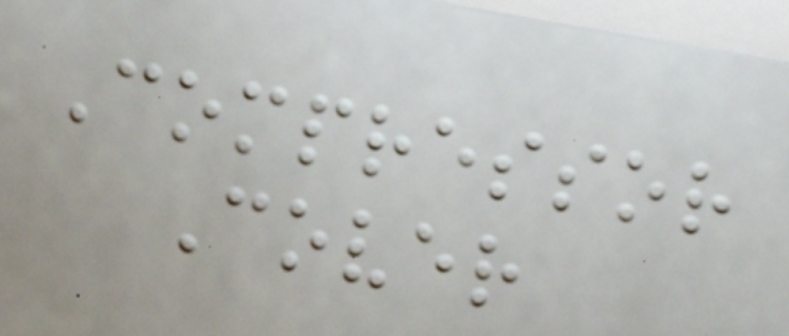Compressor
Cover
